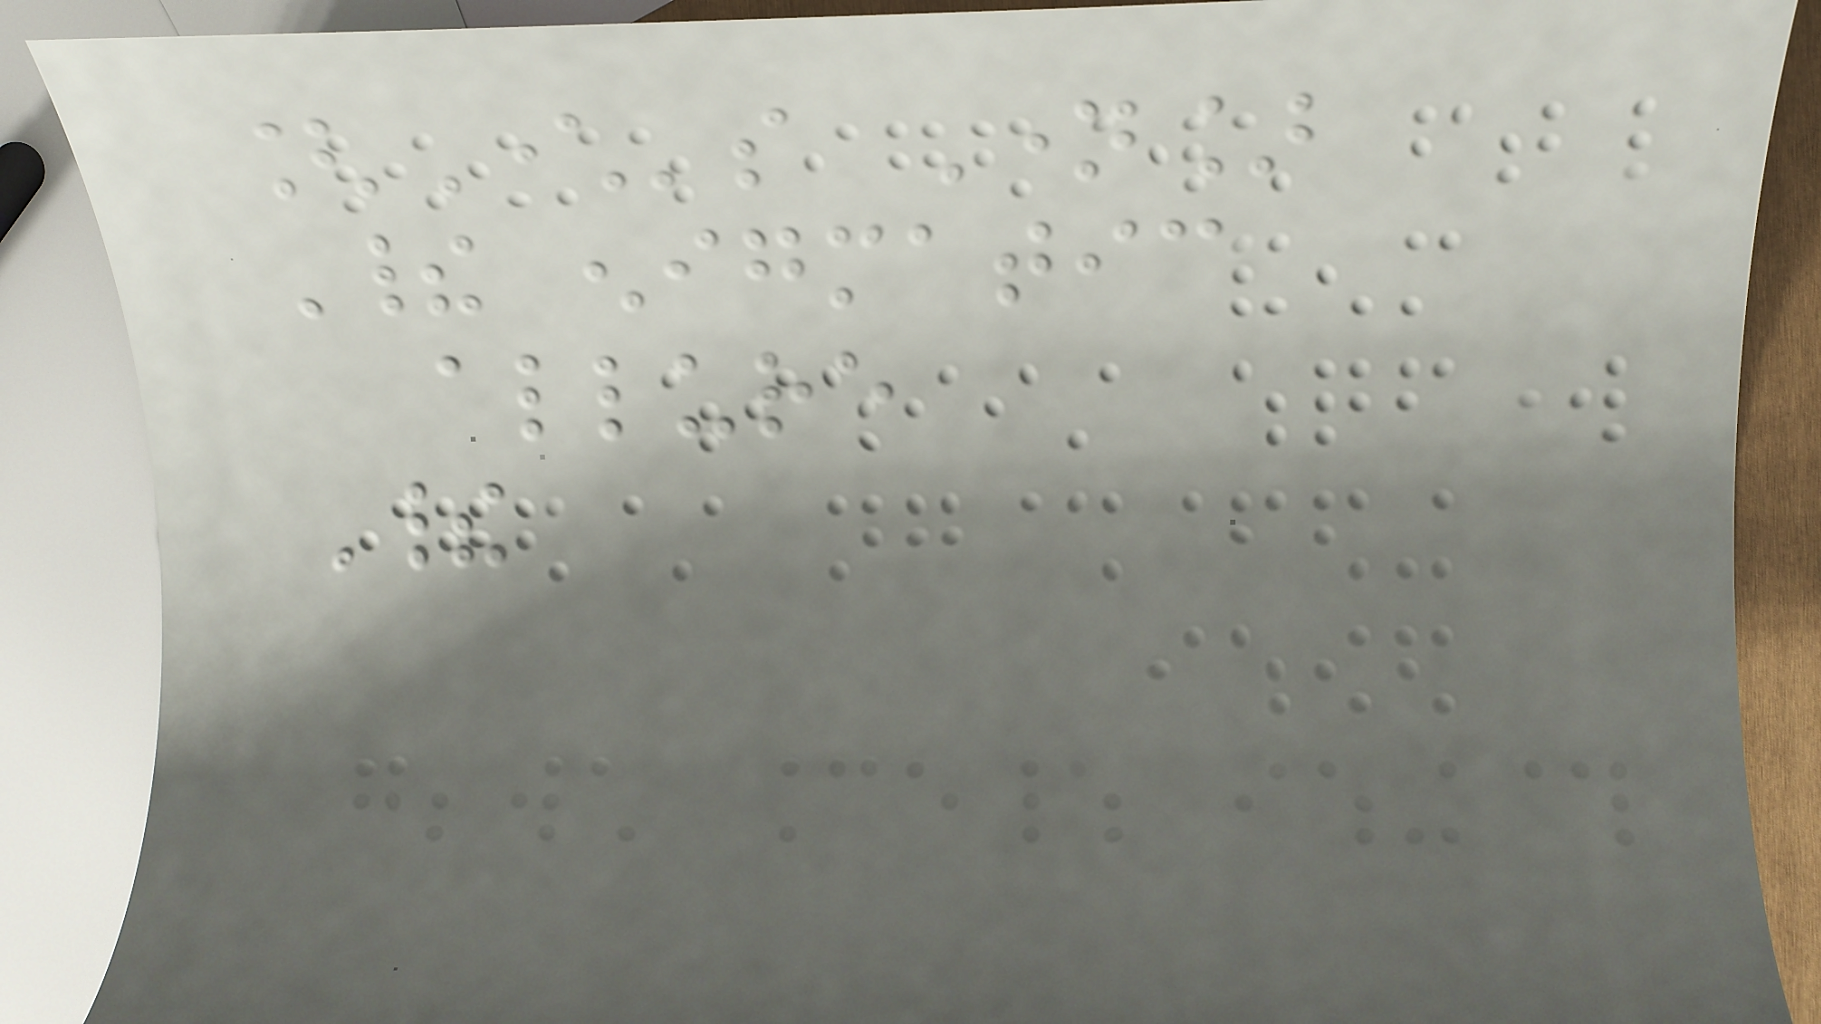[Character's Name]
Their enigmatic
allure
Their
